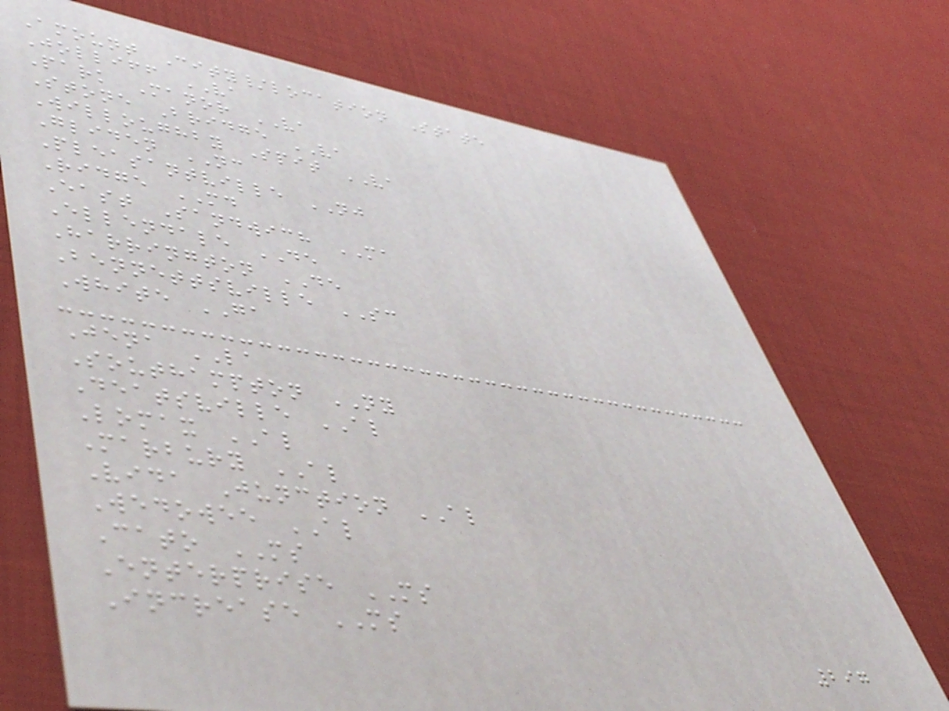Amount City/location State
Jolliff VA
Park Manor VA
Stone Bridge VA
Willoughby Spit VA
Gliden NC
Pleasantville NJ
Ridge MD
East Sandwich MA
Ellendale DE
Harrington DE
Bennettsville SC
White GA
Jena LA
Southampton NY
Deatsville AL
Lomax AL
Marbury AL
Vida Junction AL
Wedowee AL
Cato MS
Enterprise MS
Increase MS
297
